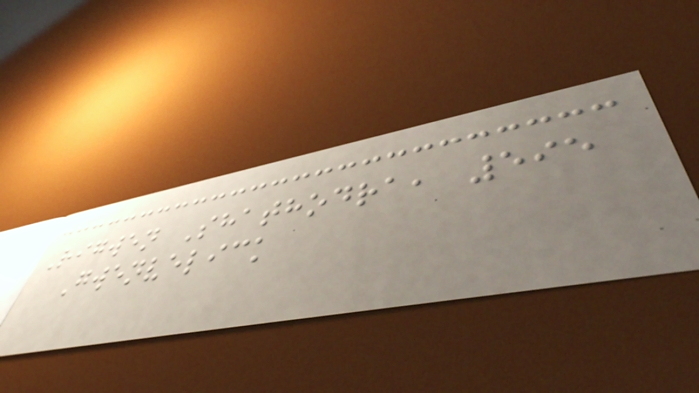Rigwen Shathodra, 595
Gwenvelick
